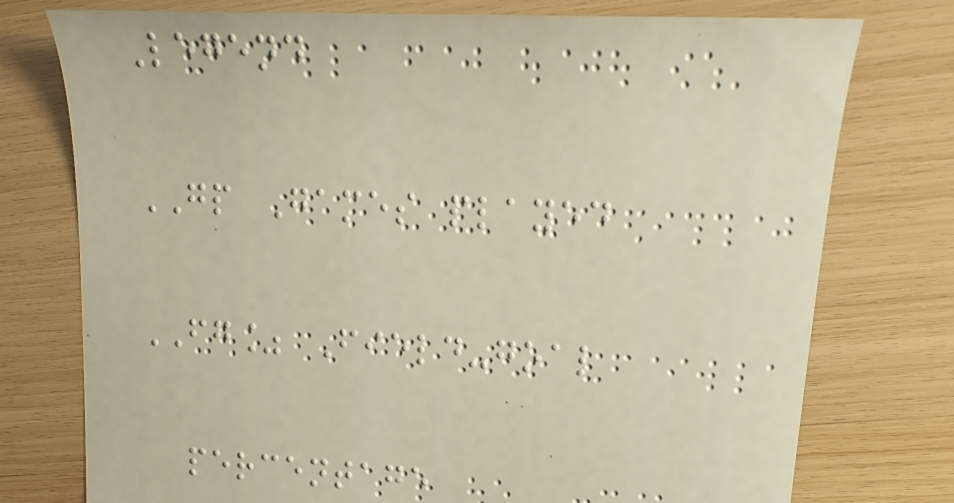Legend
GP Games played
FG% Field-goal
percentage
